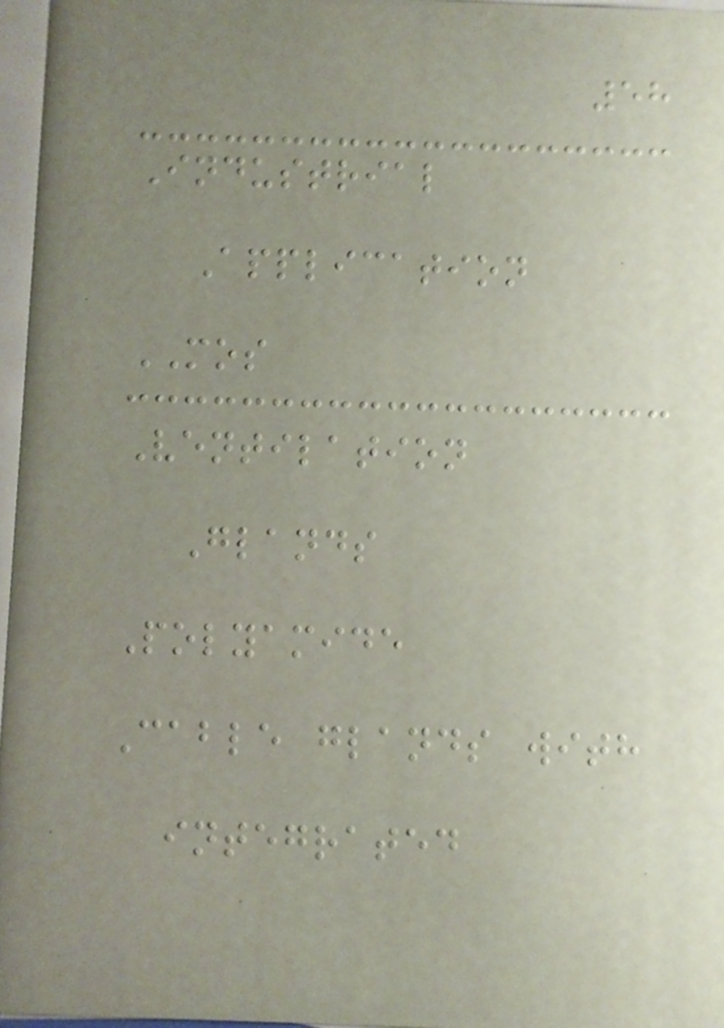58
Industrial
Application
MOS
Ventilation
Glands
Polyamide
Cable glands with
integrated
